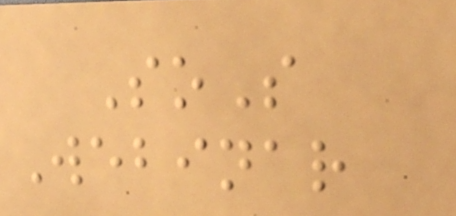SoS
Webinar
